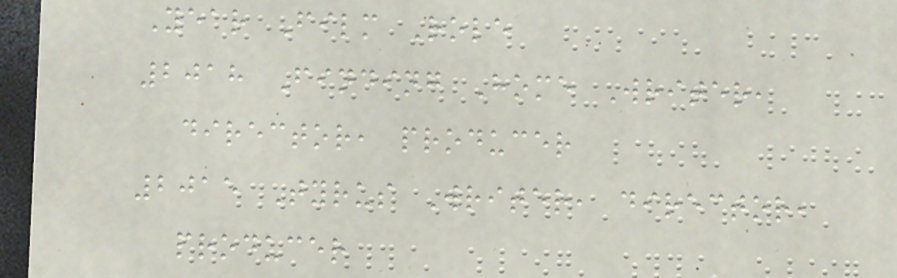Year Film Role
2018 Finding Home Writer,
director, producer
2015 Tyrus Writer, director,
producer
